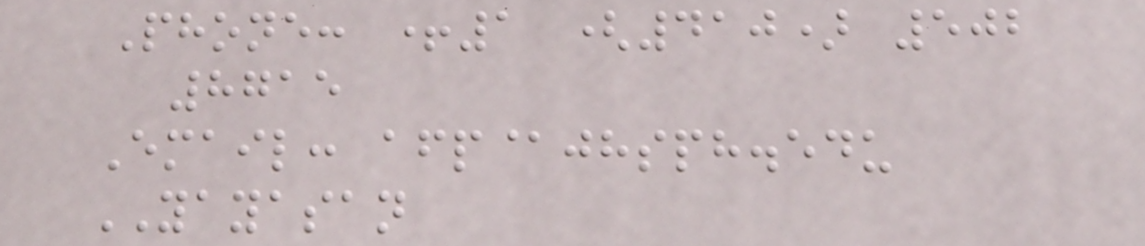Phone: +1 (410) 502
8715
Email: afp@jhsph.edu
YAYASAN
